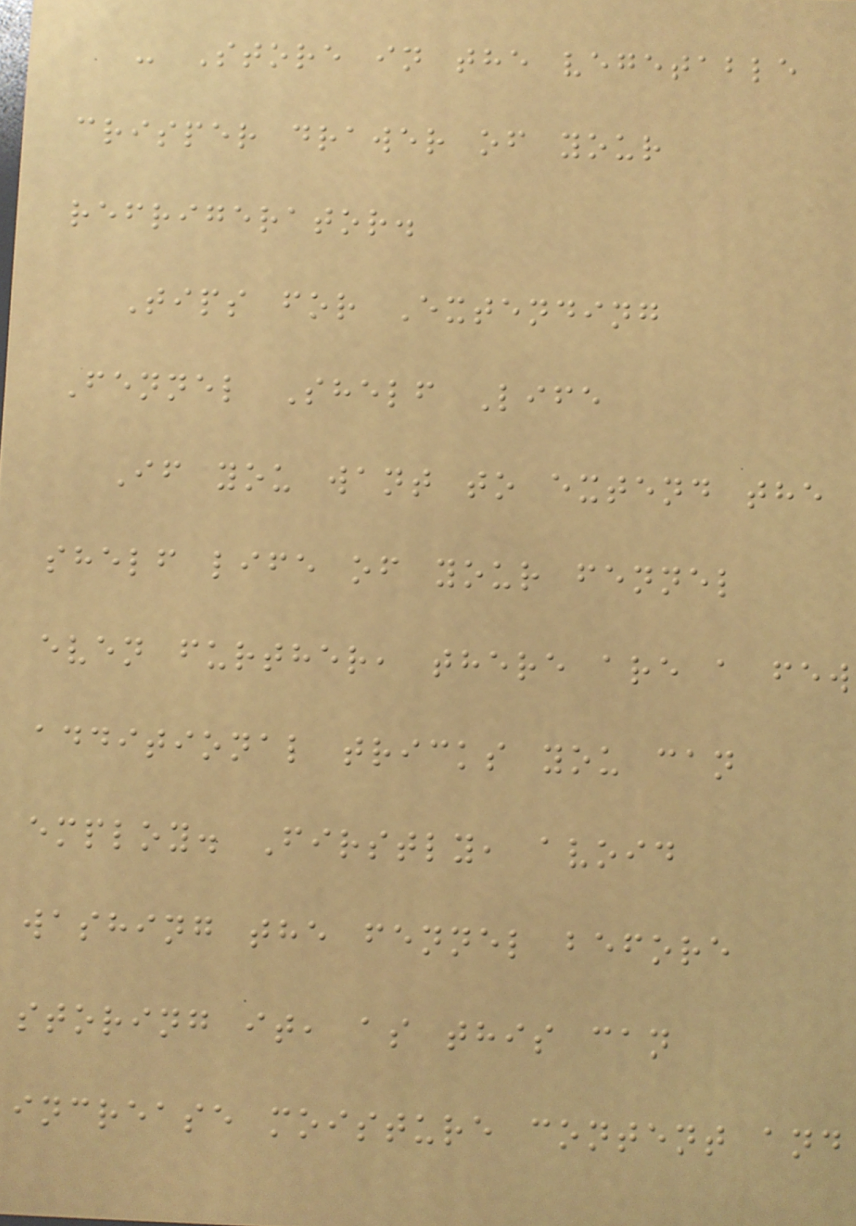- Store in the vegetable
crisper drawer of your
refrigerator.
Tips for Extending
Fennel Shelf Life
If you want to extend the
shelf life of your fennel
even further, there are a few
additional tricks you can
employ. Firstly, avoid
washing the fennel before
storing it, as this can
increase moisture content and
